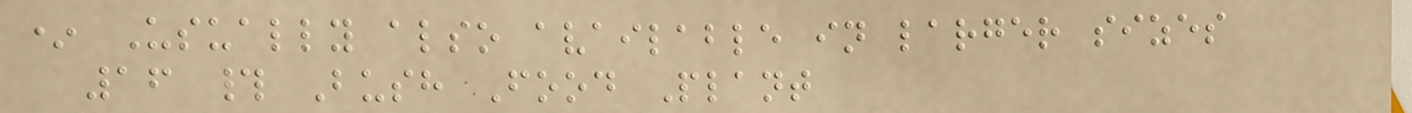* Usually also available in larger sizes
16 # Bush Food Plant
